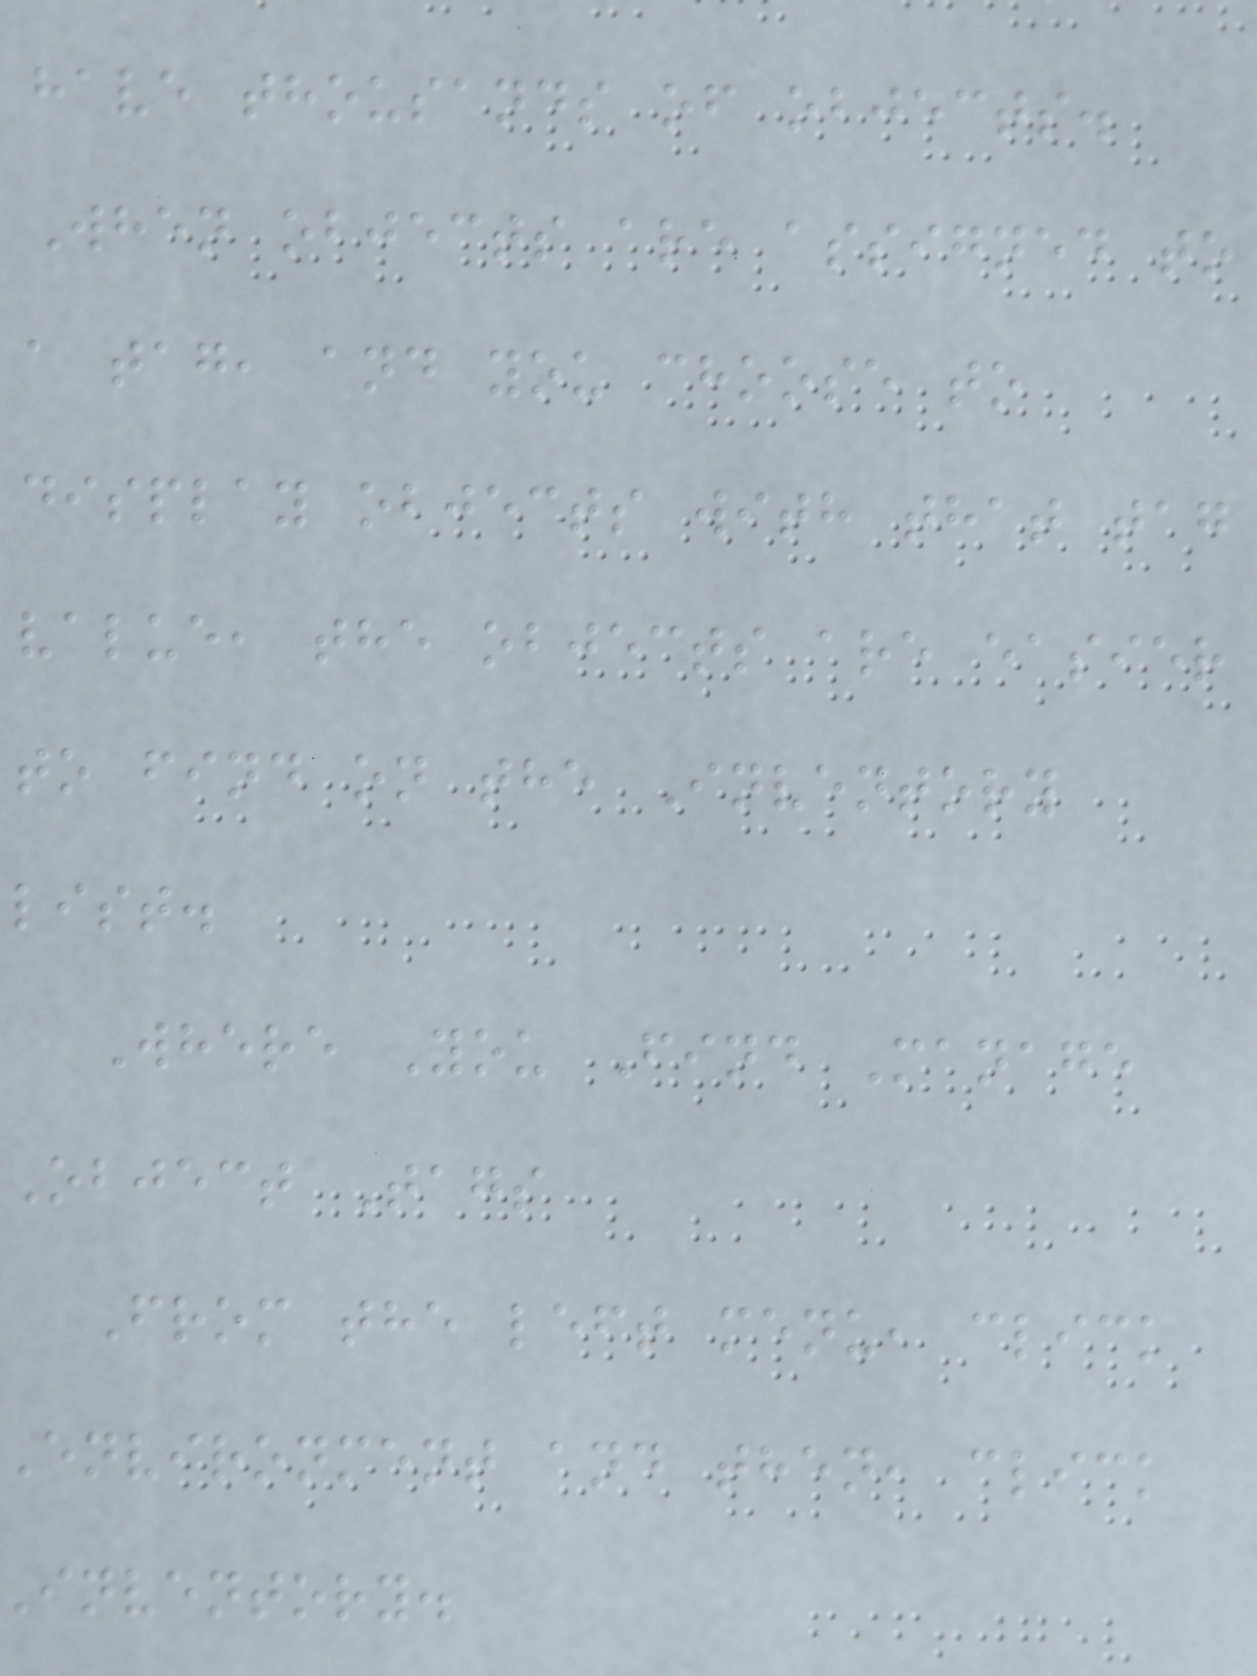have thousands of objects.
When objects are assigned to
a tag, and you choose to
display objects with that tag
value, the objects are easier
to find on the Inventory
list.
Where You Find Manage
Object Tags
From the left menu, click
environment and then, click
inventory.
